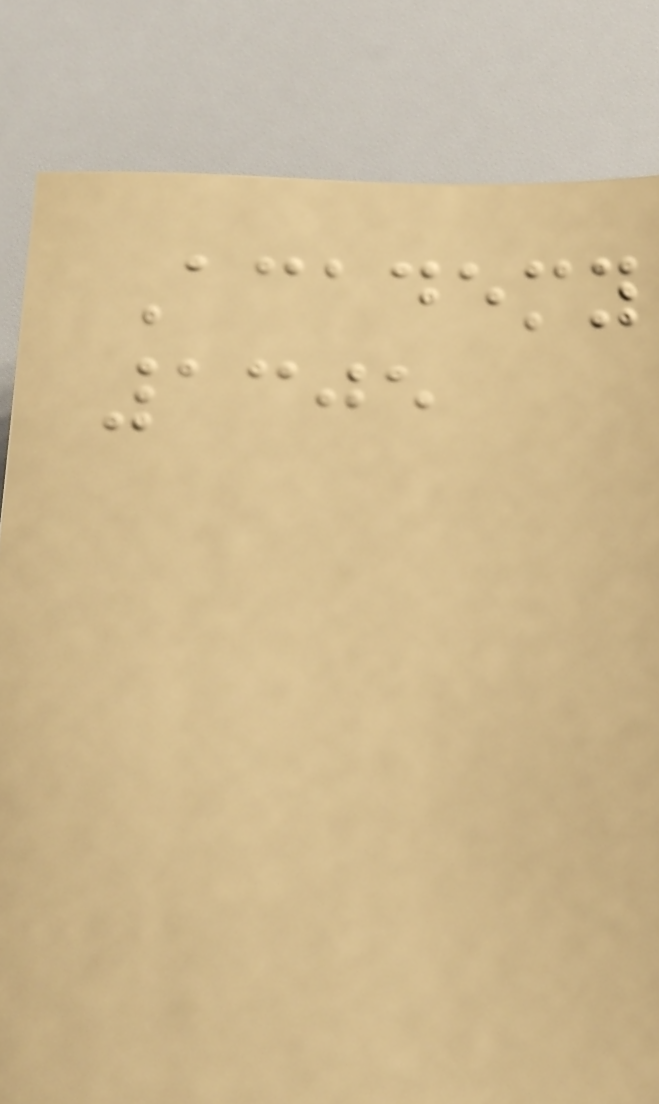Academy
1305
